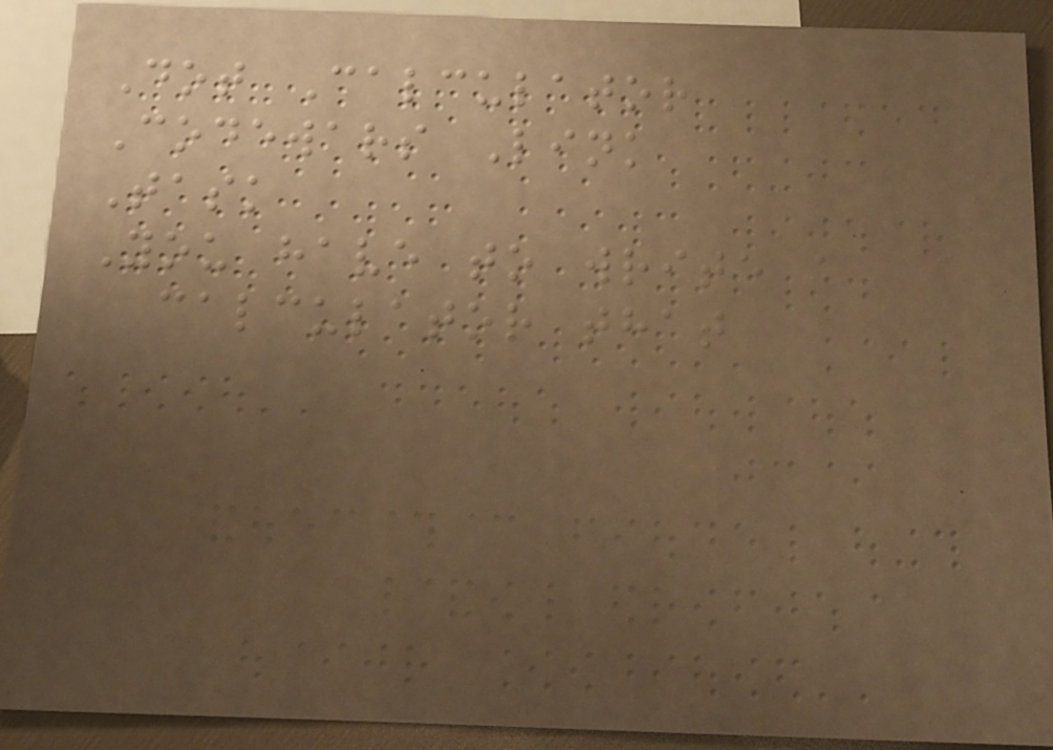Dot Calculator
Codewars Link
Task
You have to write a
calculator that
